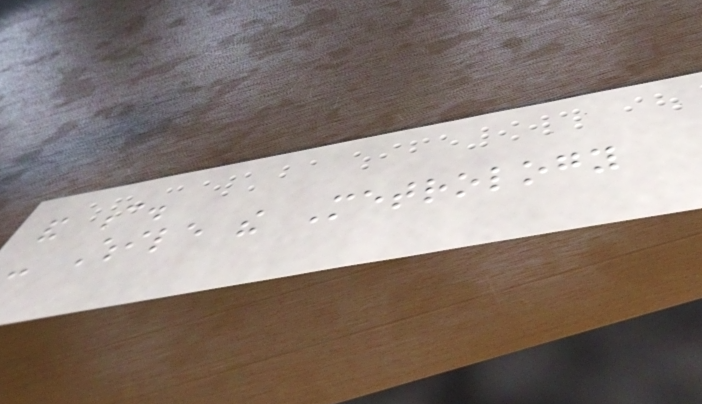and c.
- While the Metrology
